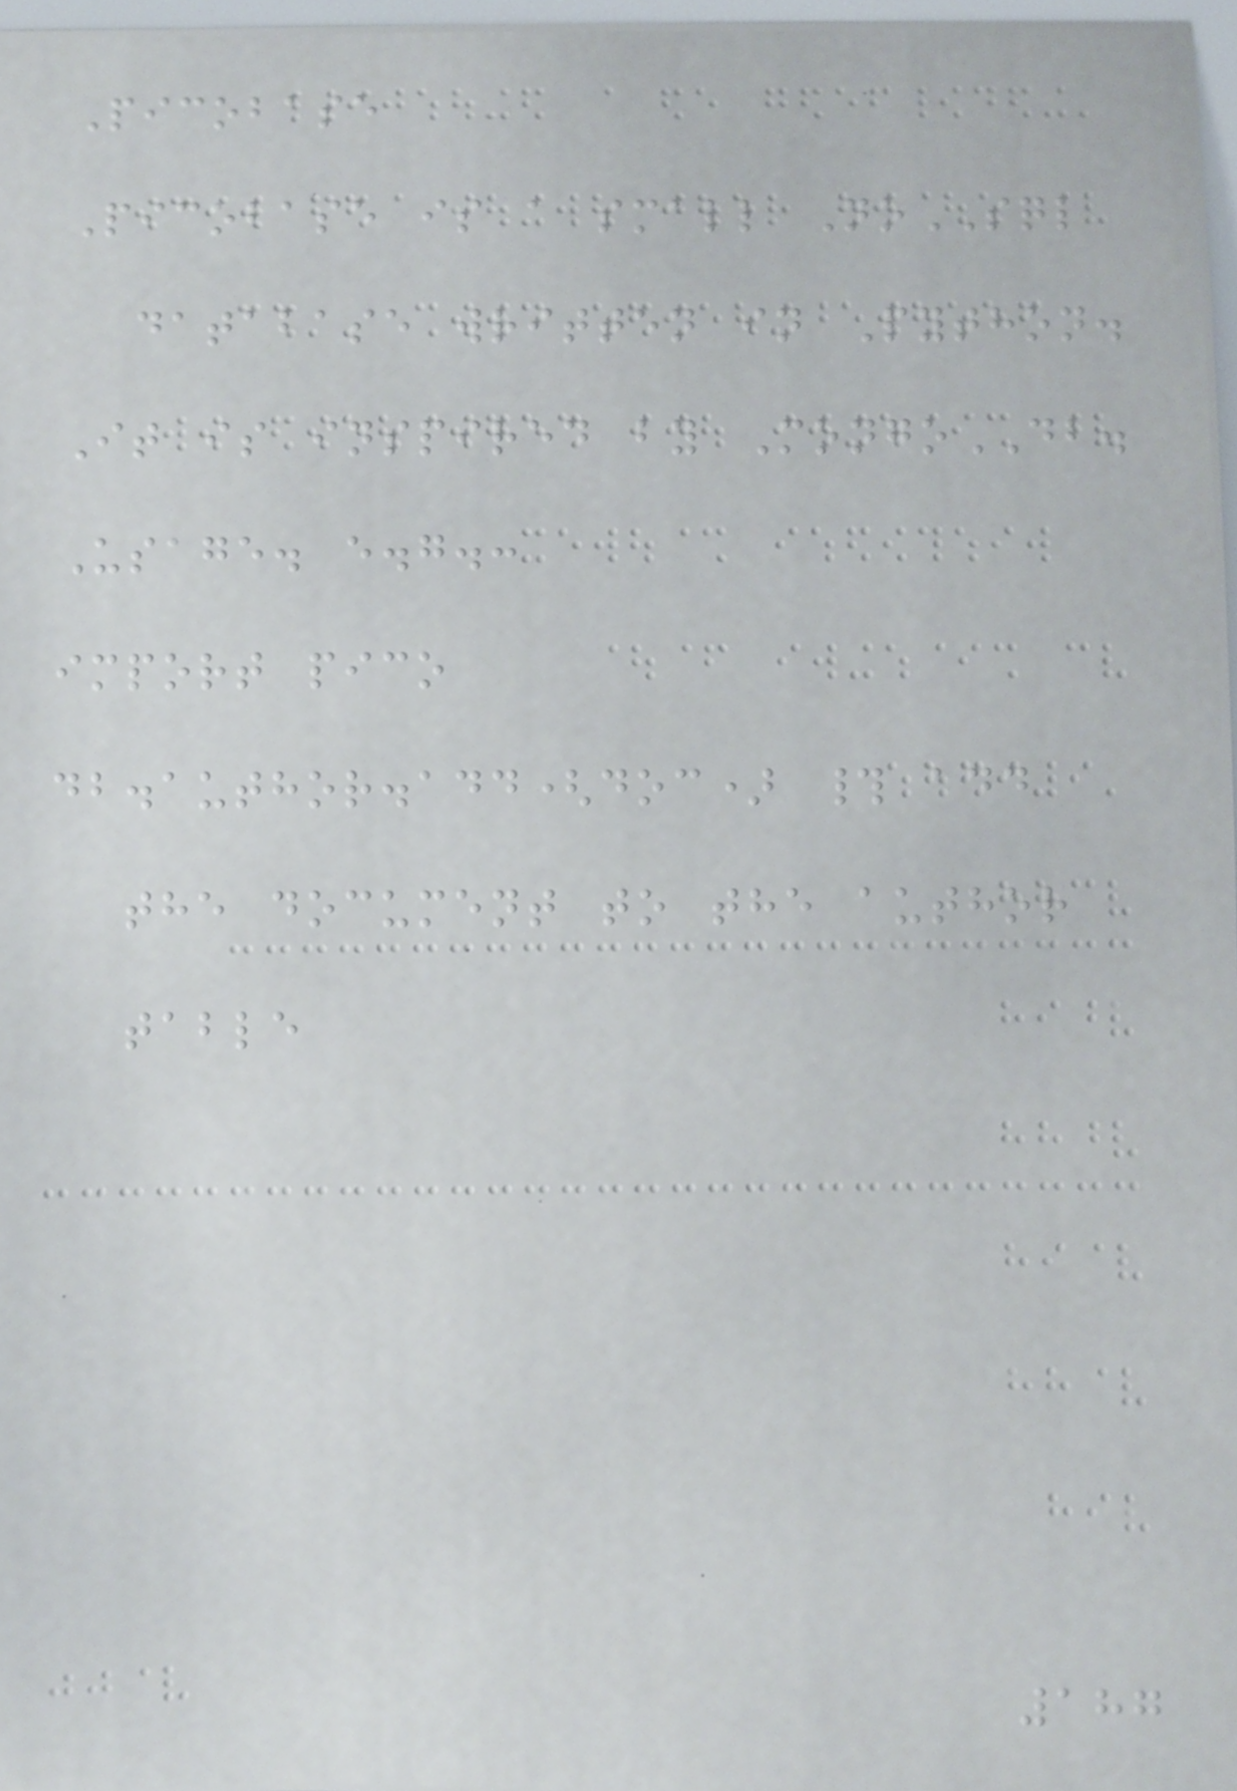Picobase
Picobase is a small NoSQL
database written in Python.
It is inspired by MongoDB.
Usage. e.g.:
import pico
db.author.add(doc) # add
the document to the author
table
187
